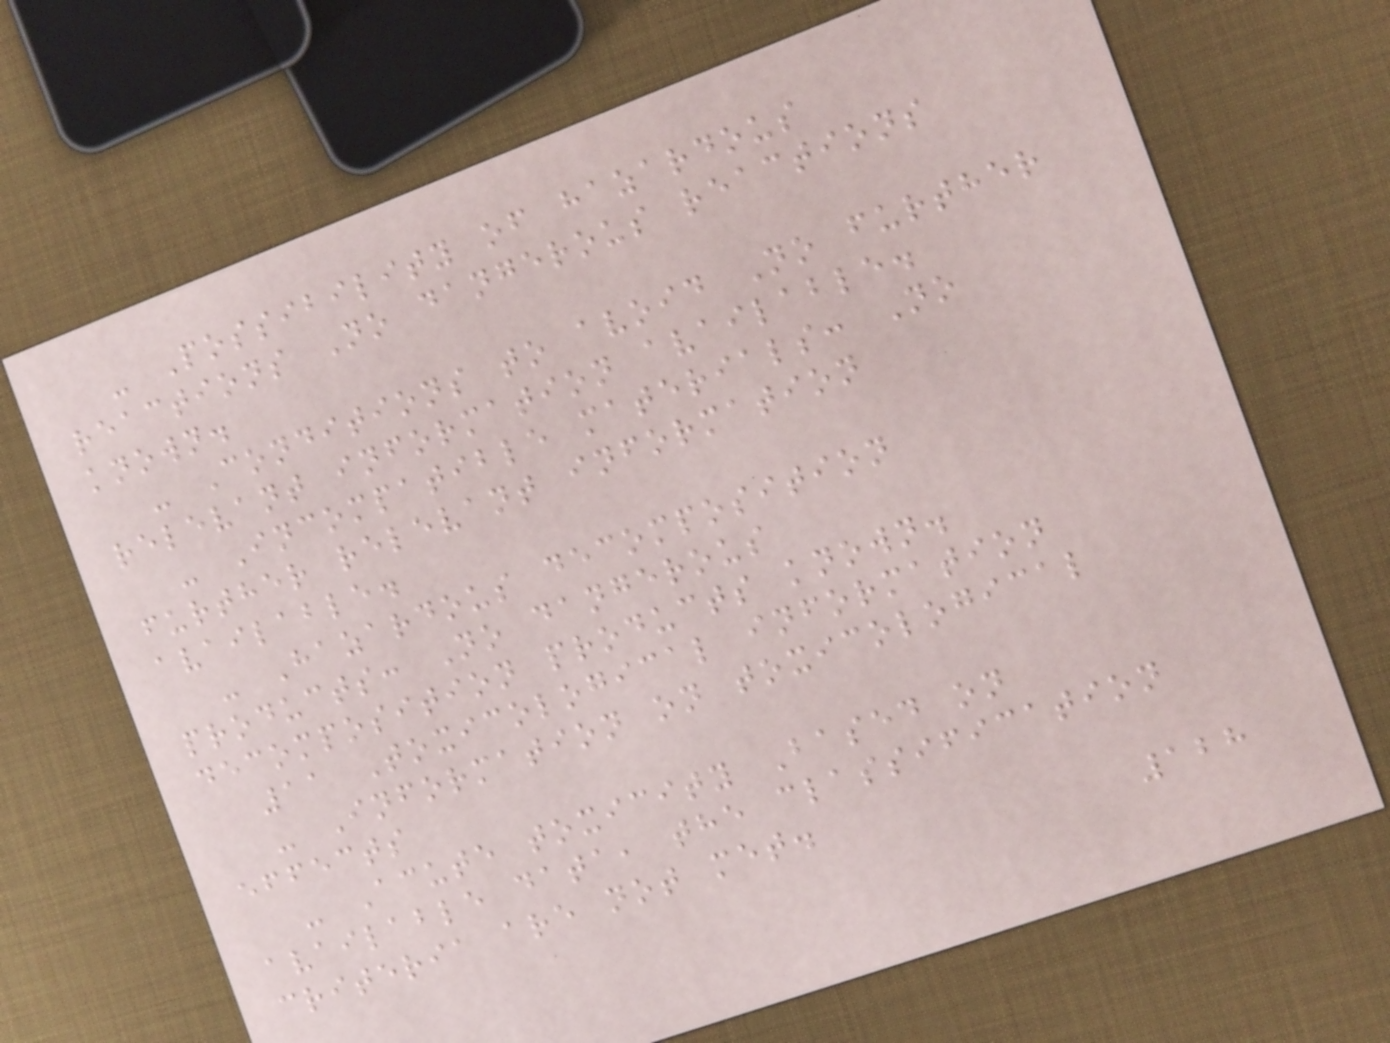- Possibility of hazardous
reactions No dangerous reactions
known.
- Conditions to avoid No further
relevant information available.
- Incompatible materials: No
further relevant information
available.
- Hazardous decomposition
products: No dangerous
decomposition products known.
11 Toxicological information
- Information on toxicological
effects
- Acute toxicity Based on
available data, the classification
criteria are not met.
128
